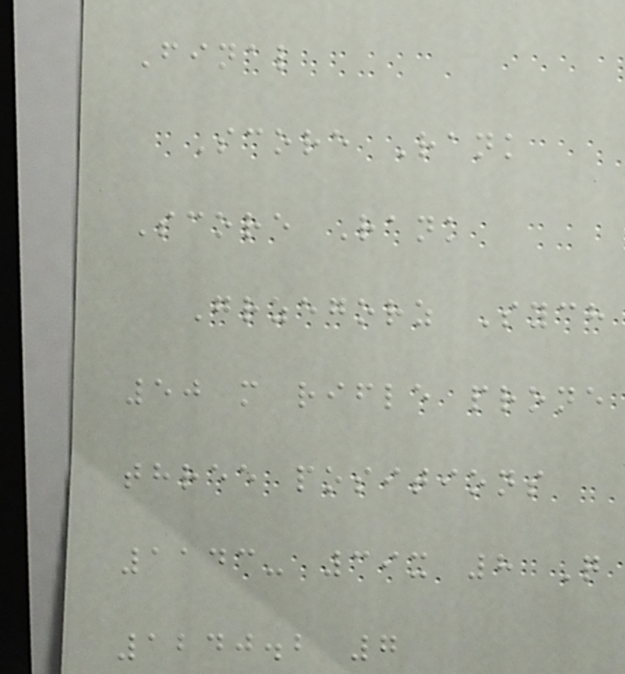Final
Score Rank
Score Rank
Grzegorz Sych
50 m rifle prone
three positions
1143- 39x 8 Q
1240.2 7
